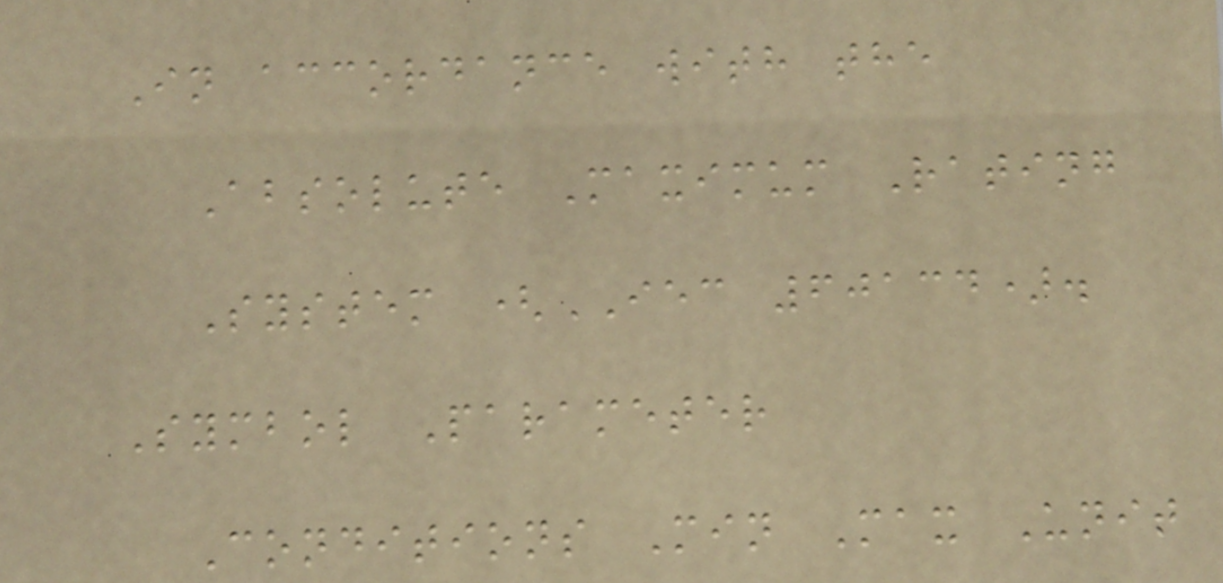In accordance with the
Absolute Maximum Rating
System (IEC 60134).
Symbol Parameter
Conditions Min Max Unit
